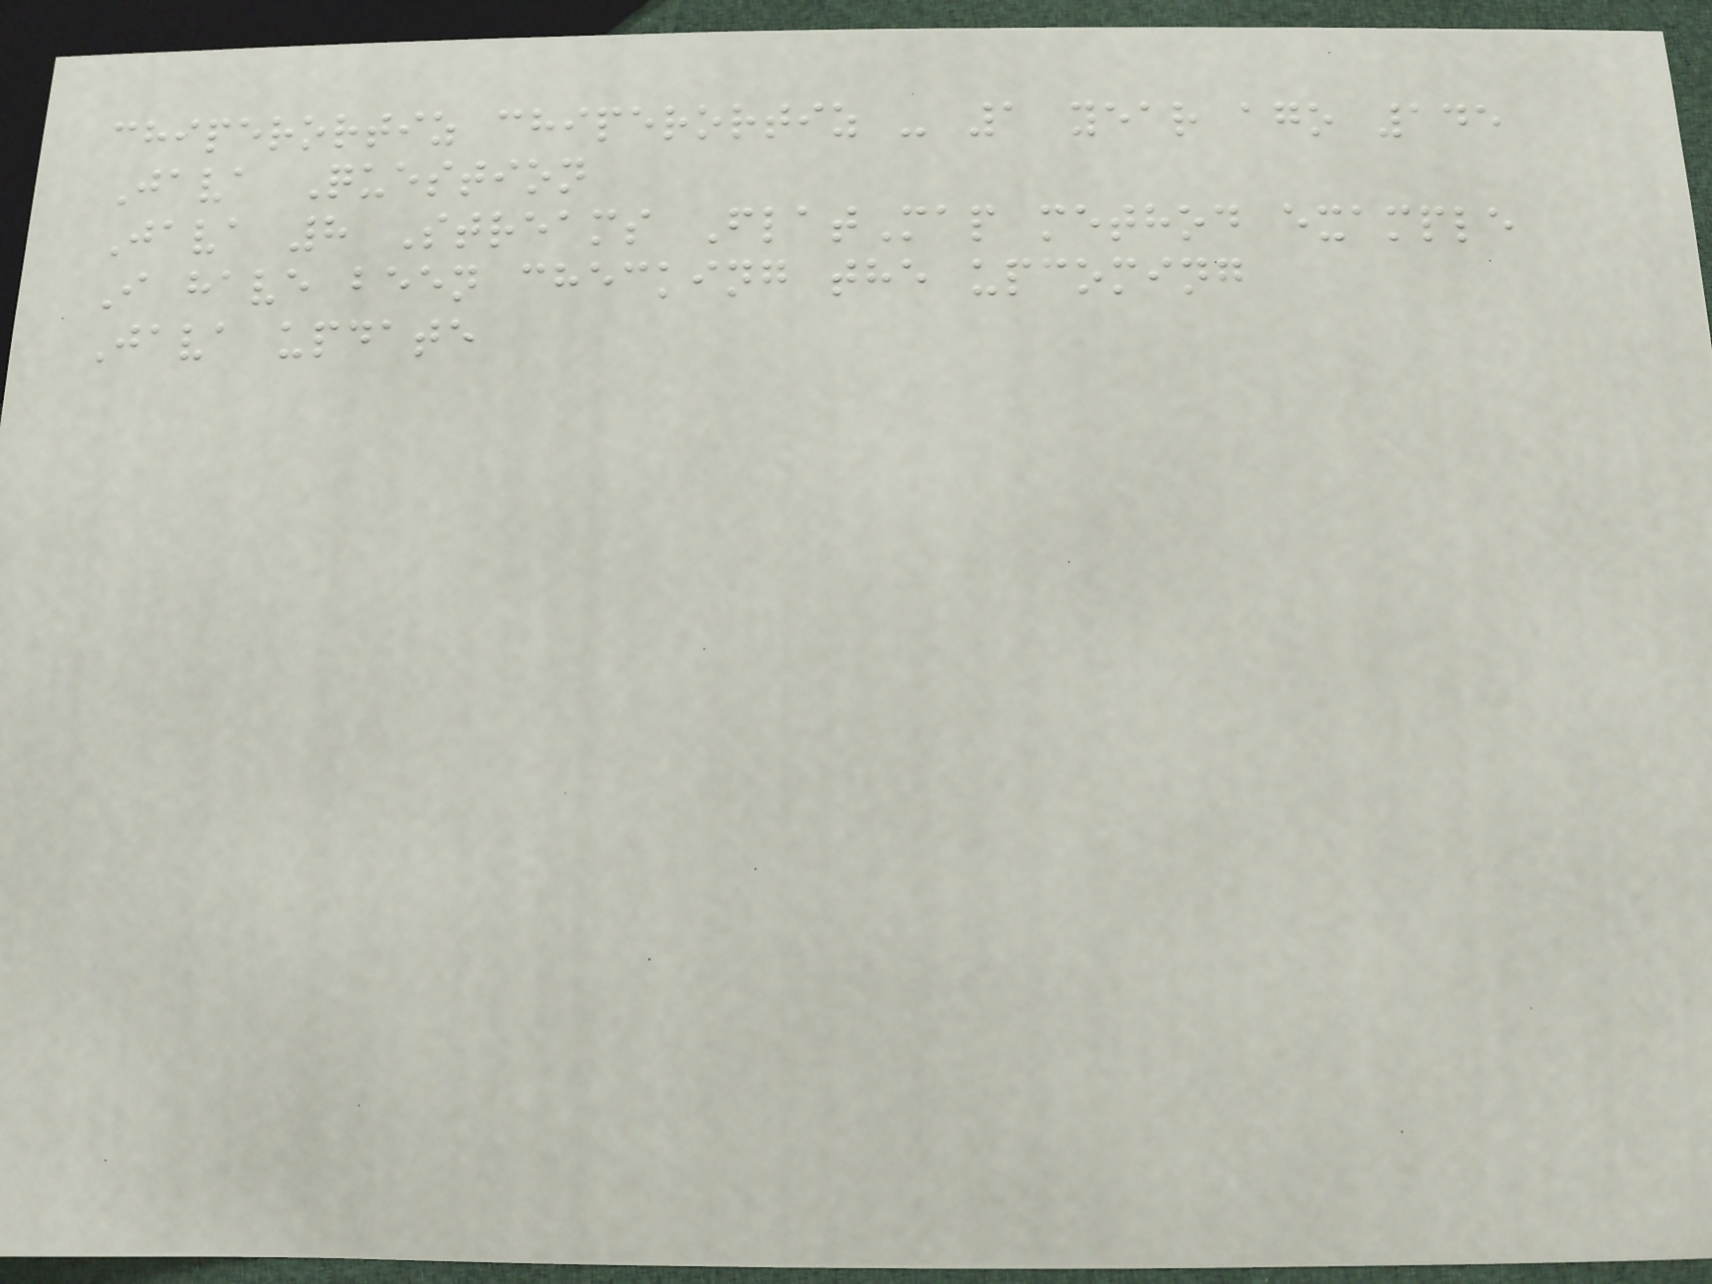chiperortiz chiperortiz - 1 year ago 145
Java Question
Java 8 Streams FlatMap method example
I have been checking the upcoming
Java update
